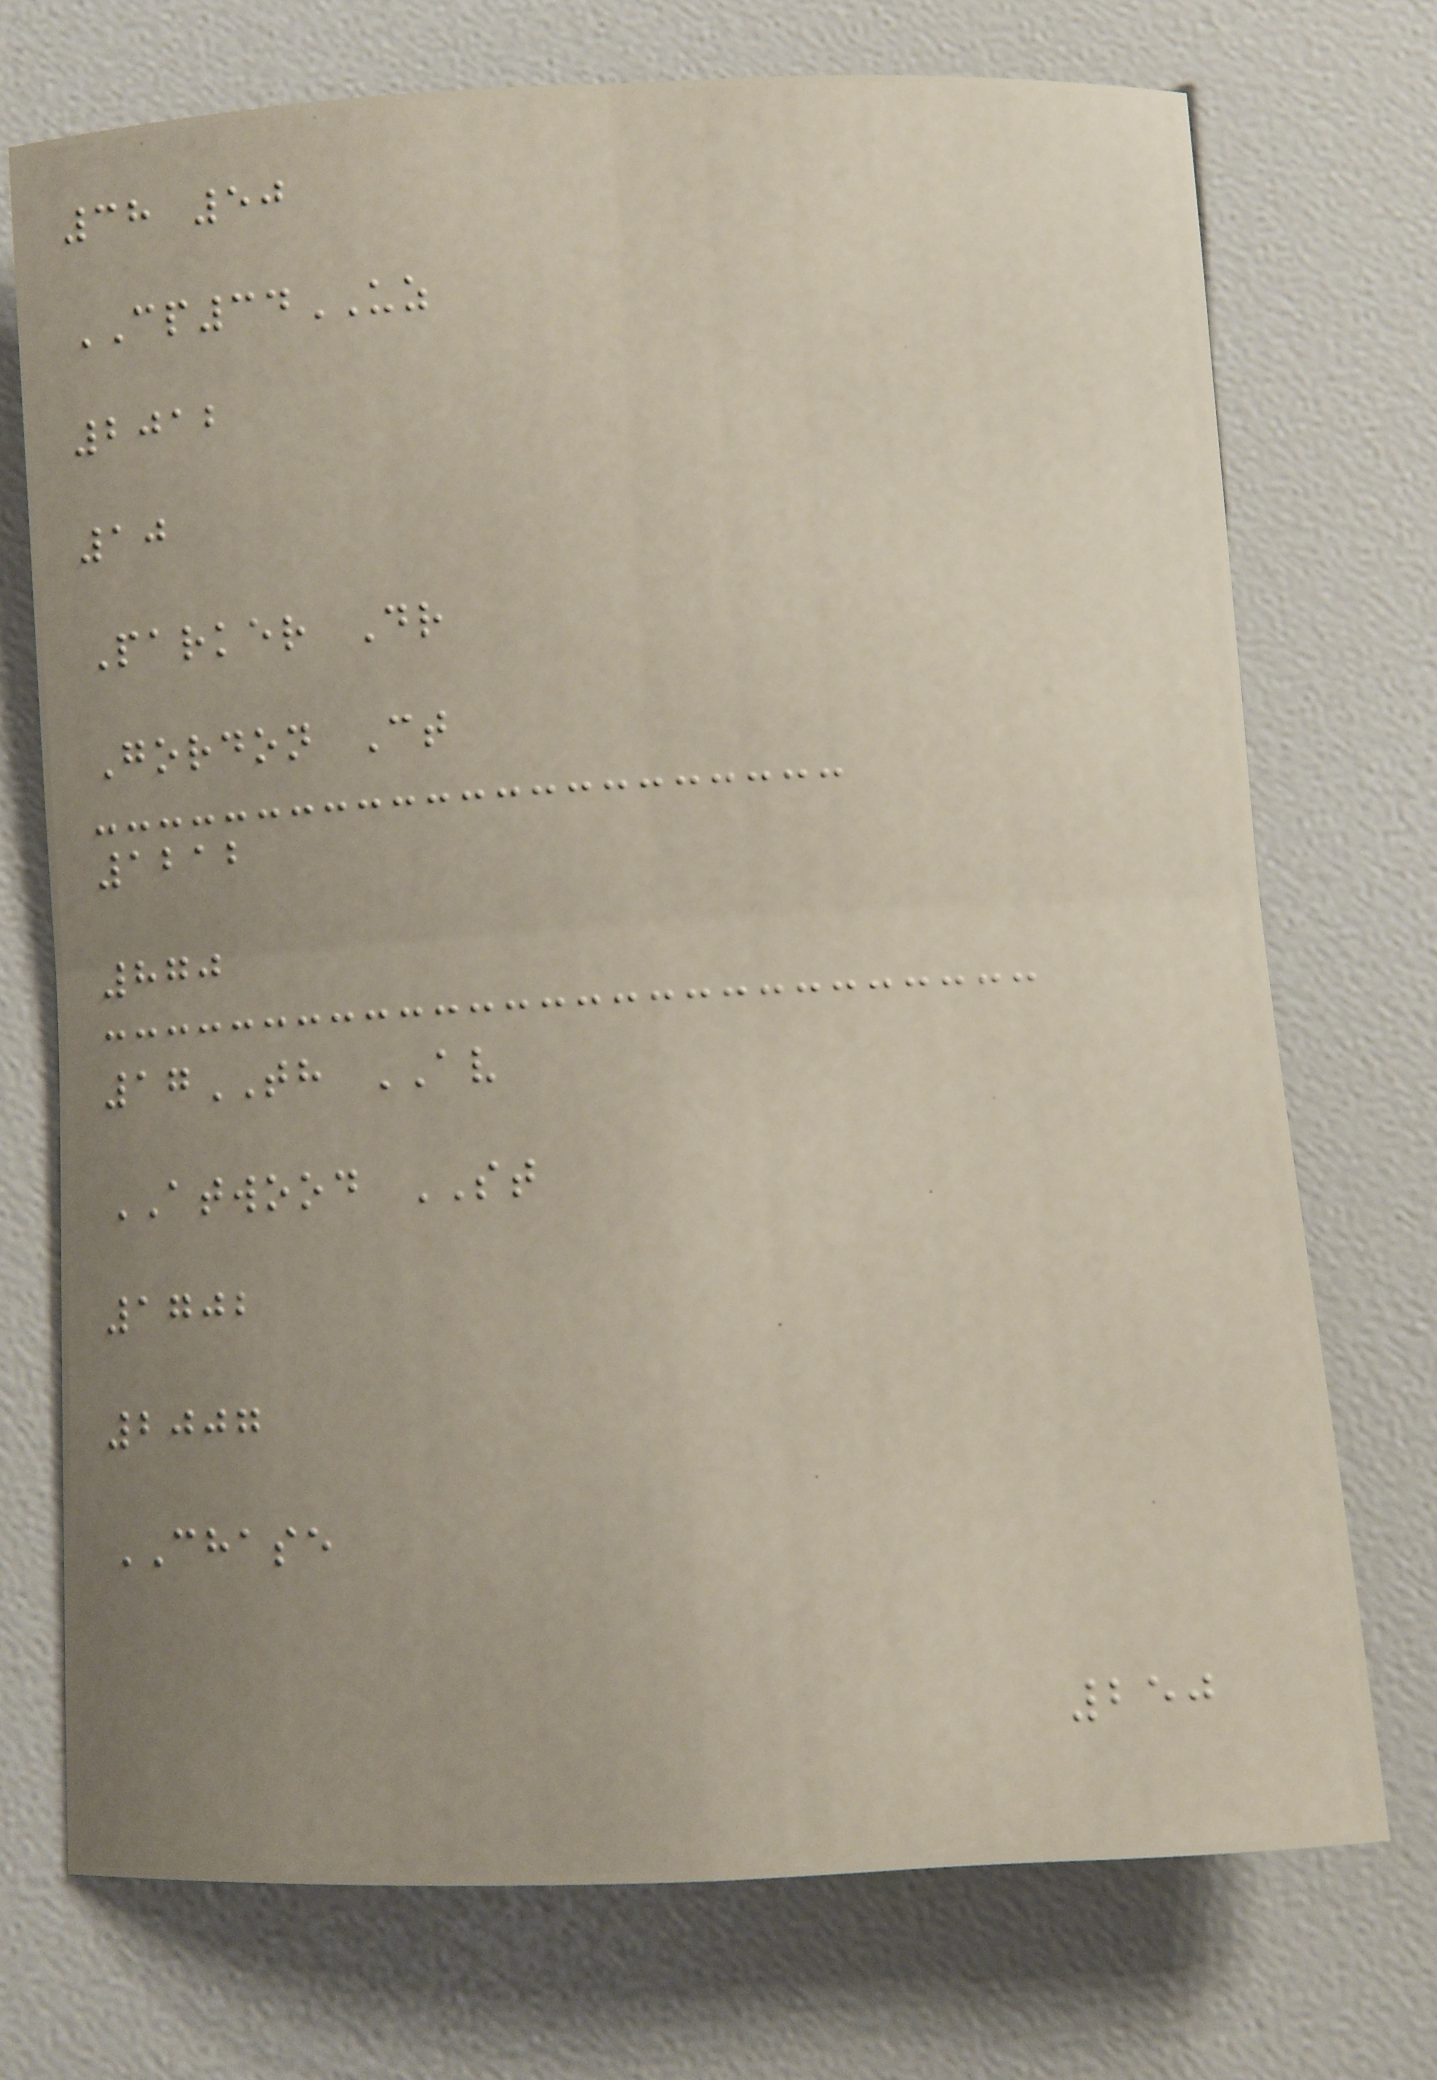38 50
CP34UZ
2012
10
Parker Dr
Gordon Ct
1212
870
17TH AV
ATWOOD ST
1702
2007
CHASE
250
